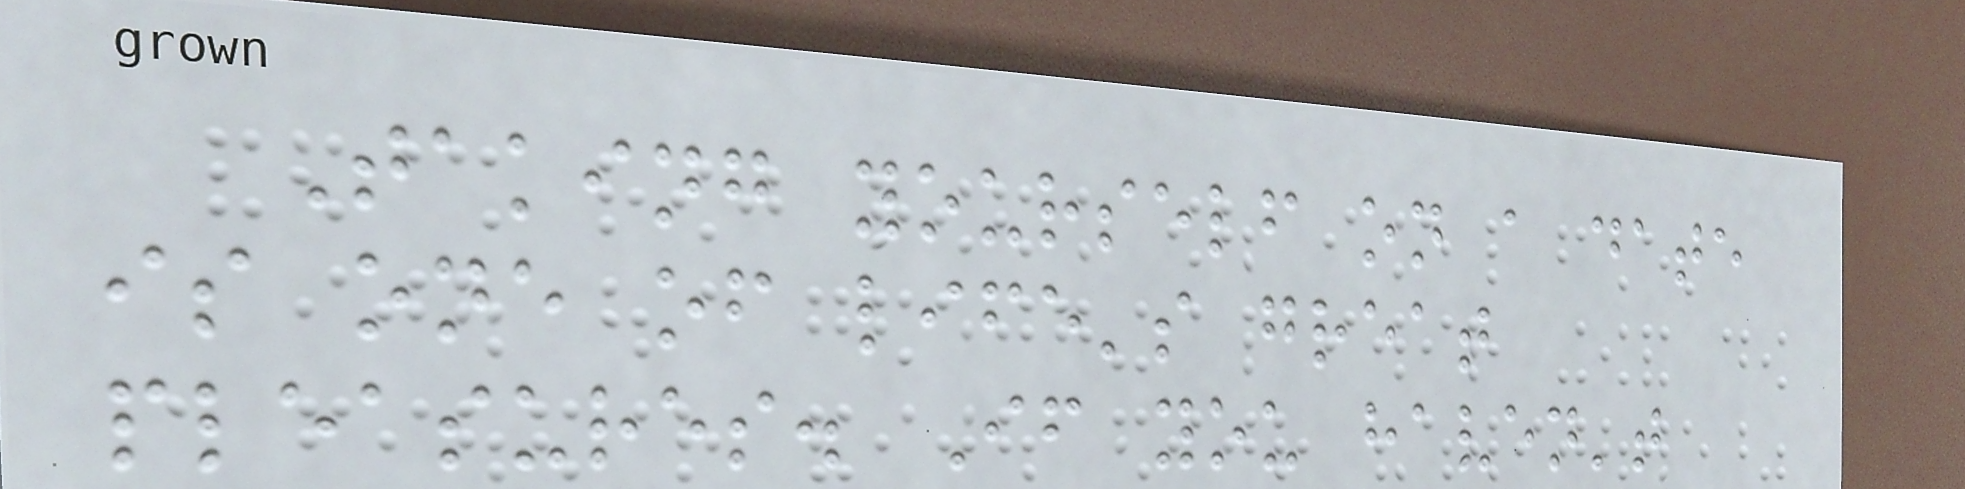Taking yourself on a date
is one of life's great
pleasures. If you haven't
